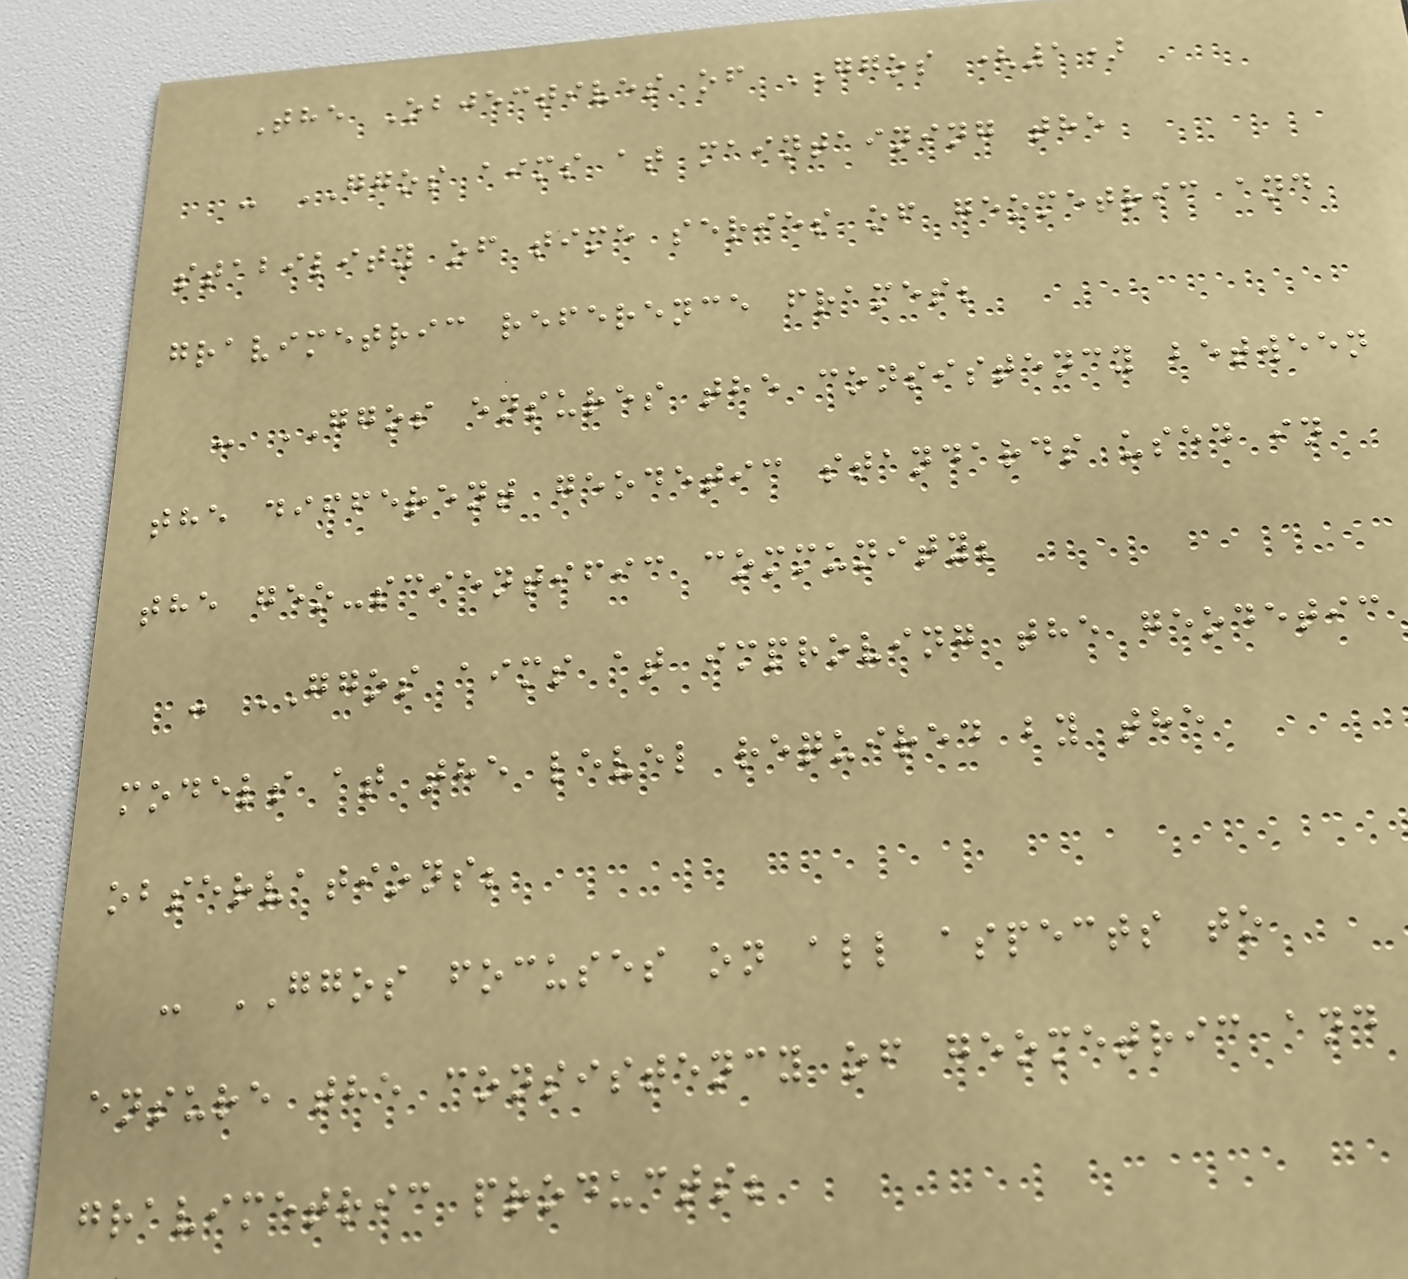The Objectives of GGOS (1)
- GGOS aims at maintaining the
stability of time series of geometric and
gravimetric reference frames;
- GGOS ensures the consistency between
the different geodetic standards used in
the geo-scientific community;
- GGOS aims at improving the geodetic
models at the level required by the
observations;
- GGOS focuses on all aspects to
ensure the consistency of geometric and
gravimetric products;
